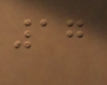17
